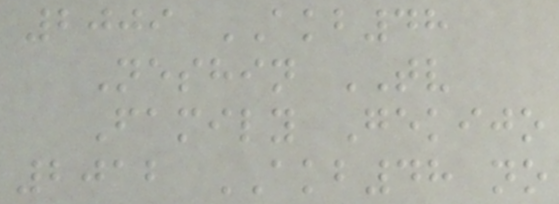2009 AKB48
Neshin TV
Family Gekijo
2012 AKB48 no
